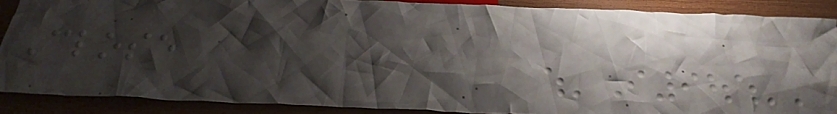Close
